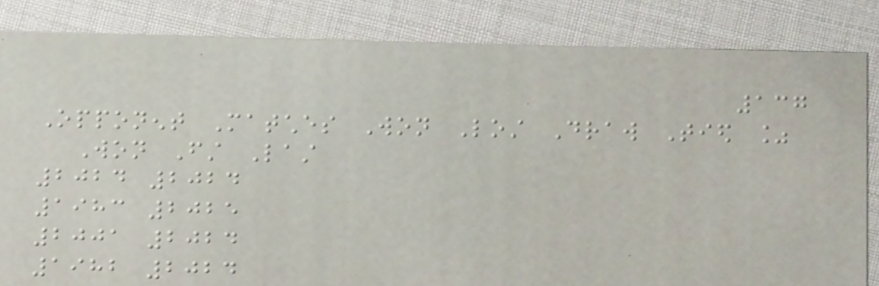137
Opponent Matches Won Lost Draw Tied %
Won First Last
2024 2024
1983 2025
2001 2024
1982 2024
